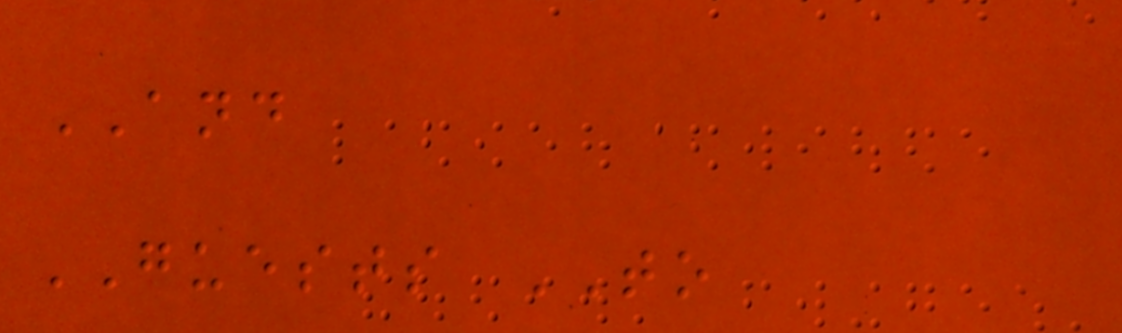AND
GUESTS TO
